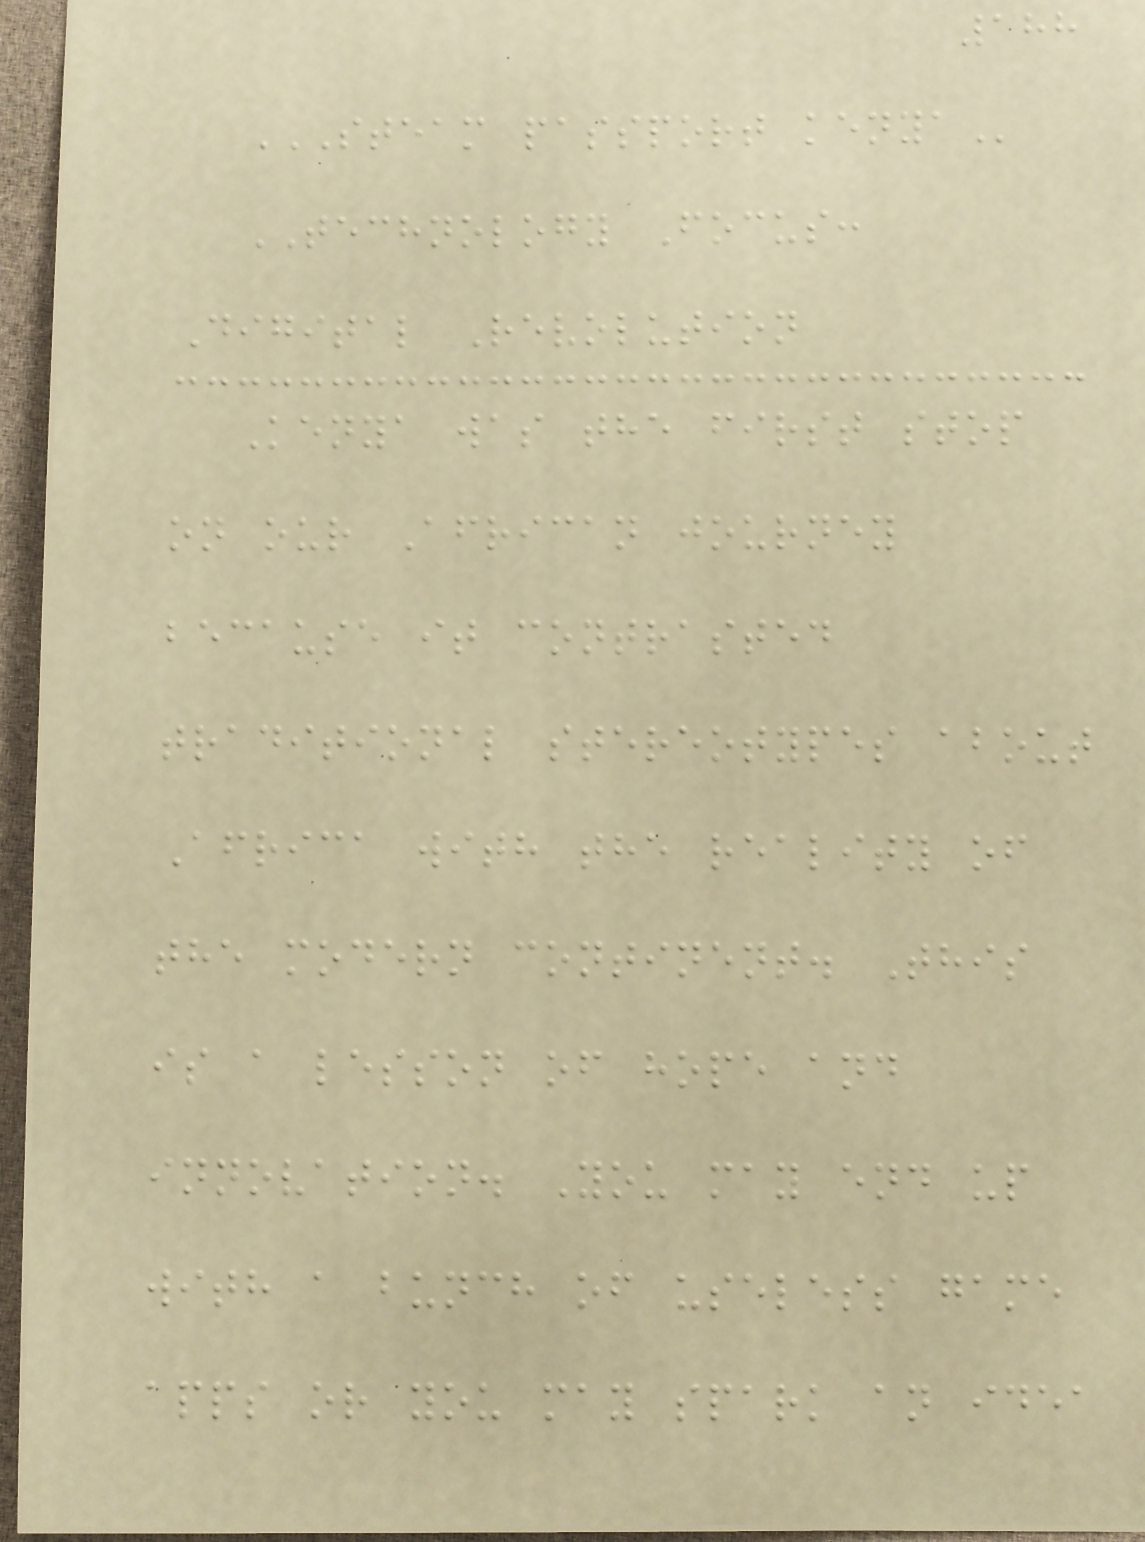188
STEAM PASSPORT KENYA
TECHNOLOGY Focus:
Digital Revolution
Kenya was the first stop
on our African journey
because it contrasted
traditional stereotypes about
Africa with the reality of
the modern continent. This
is a lesson of hope and
innovation. You may end up
with a bunch of useless game
apps or you may spark an idea
